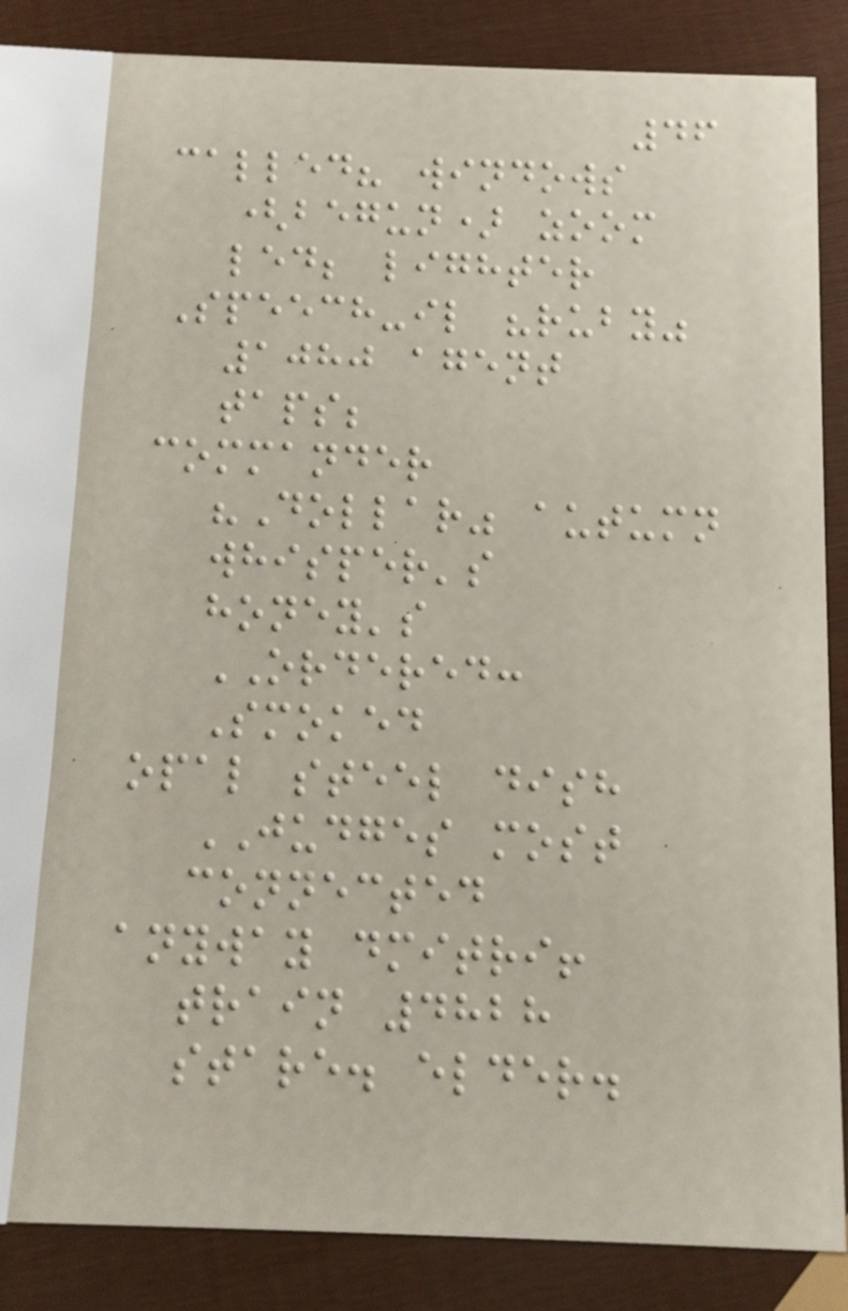46
called? windows
(begun) zoom
led; lighter
Speech-il "ruby"
1080 agent
taps;
commander
"Dollar" autumn
whisper's
honey's
ORDERED:
Smoked
opal steel dish
JUDGES most
connected
anyway dmitri!
train 4828
stare. elder.
